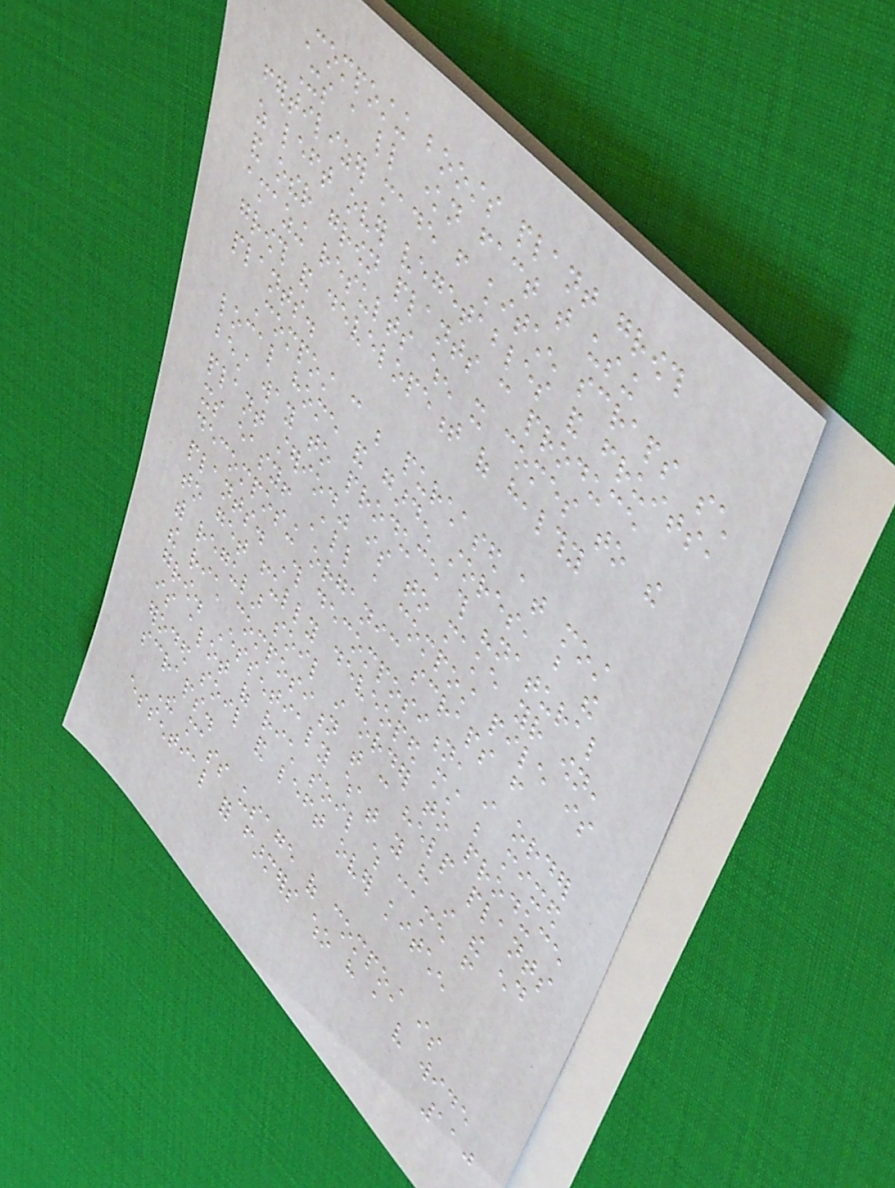Composting boosts plant growth
Its a little known fact that using
fertilizer made from kitchen scraps such
as left over vegetables and fruits,
and other grown plants can produce
amazing results when it comes to the
growth and developement of healthy
plants.
Compost can be purchased at most
local home and garden stores, but the
best way to produce this "natural
plant steriod" is to make your own,
its easy! All a compost pile is
decomposing organic scraps from
plants. This decomposition, in order
to get fully deveoped must be mixed
with regular soil in order to produce
the rich composition that can help plants
grow. Essentialy what you have in the end
is alot of rich soil which came from
eroded soil and left over kitchen
scraps.
The mass usage of compost is
essential for farmers who have a very wide
110
